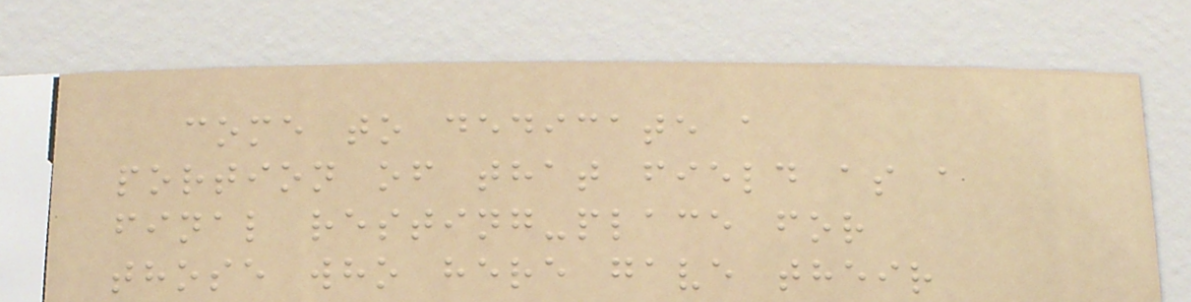come to dedicate a
portion of that field as a
final resting-place for
those who here gave their
